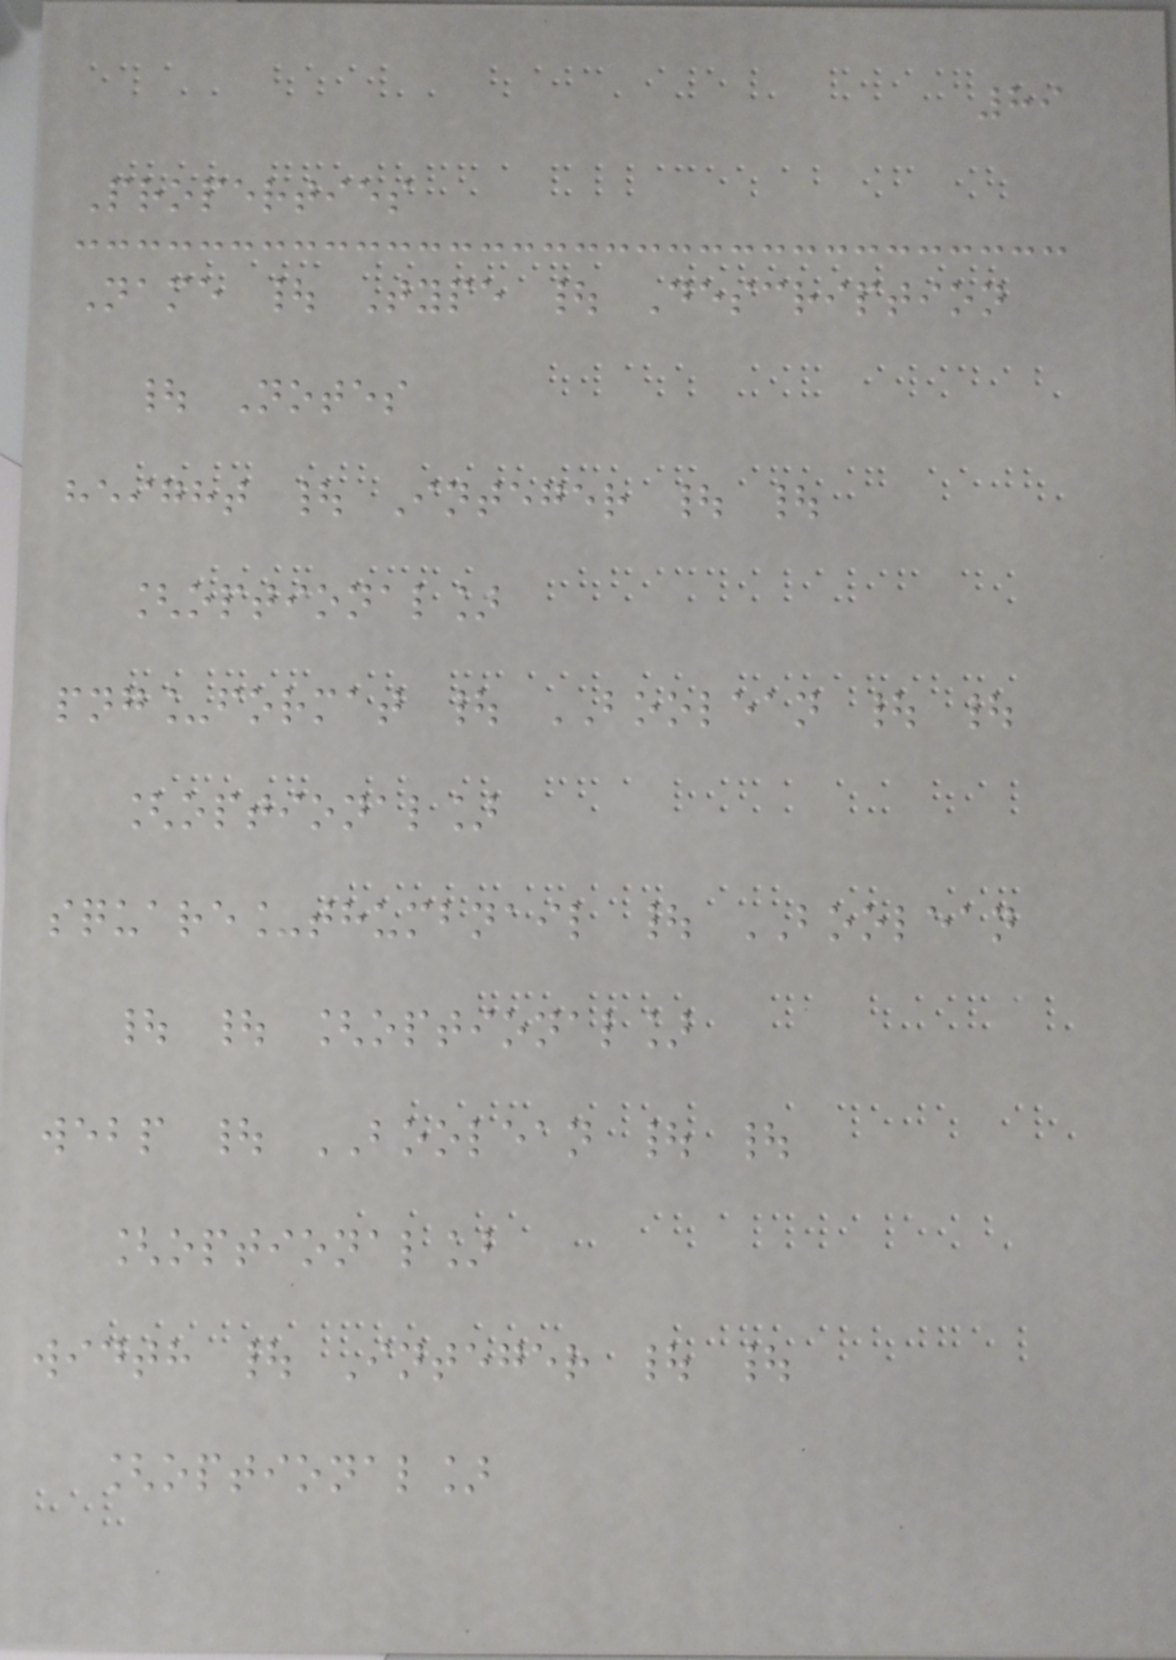89
Properties
Name | Type | Description
| Notes
height | Integer | |
[optional]
png_format | BOOLEAN | |
[optional]
square_thumbnail | BOOLEAN
| | [optional]
webp | BOOLEAN | |
[optional]
width | Integer | |
[optional]
